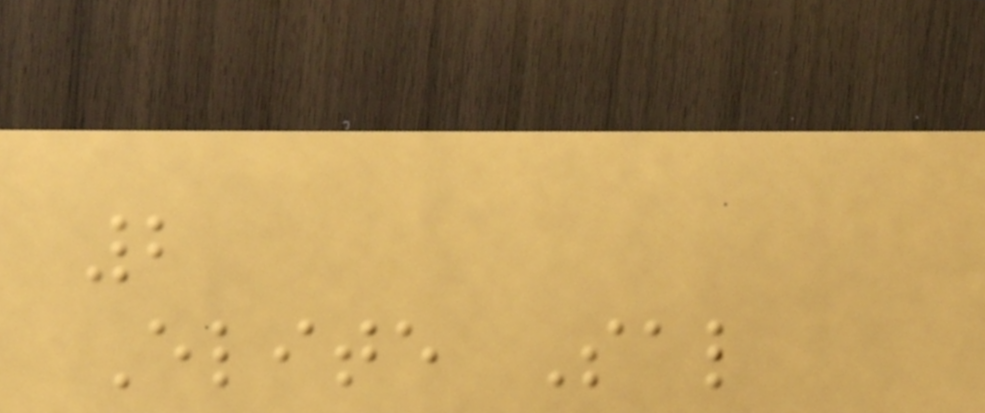2
Elite Sal
